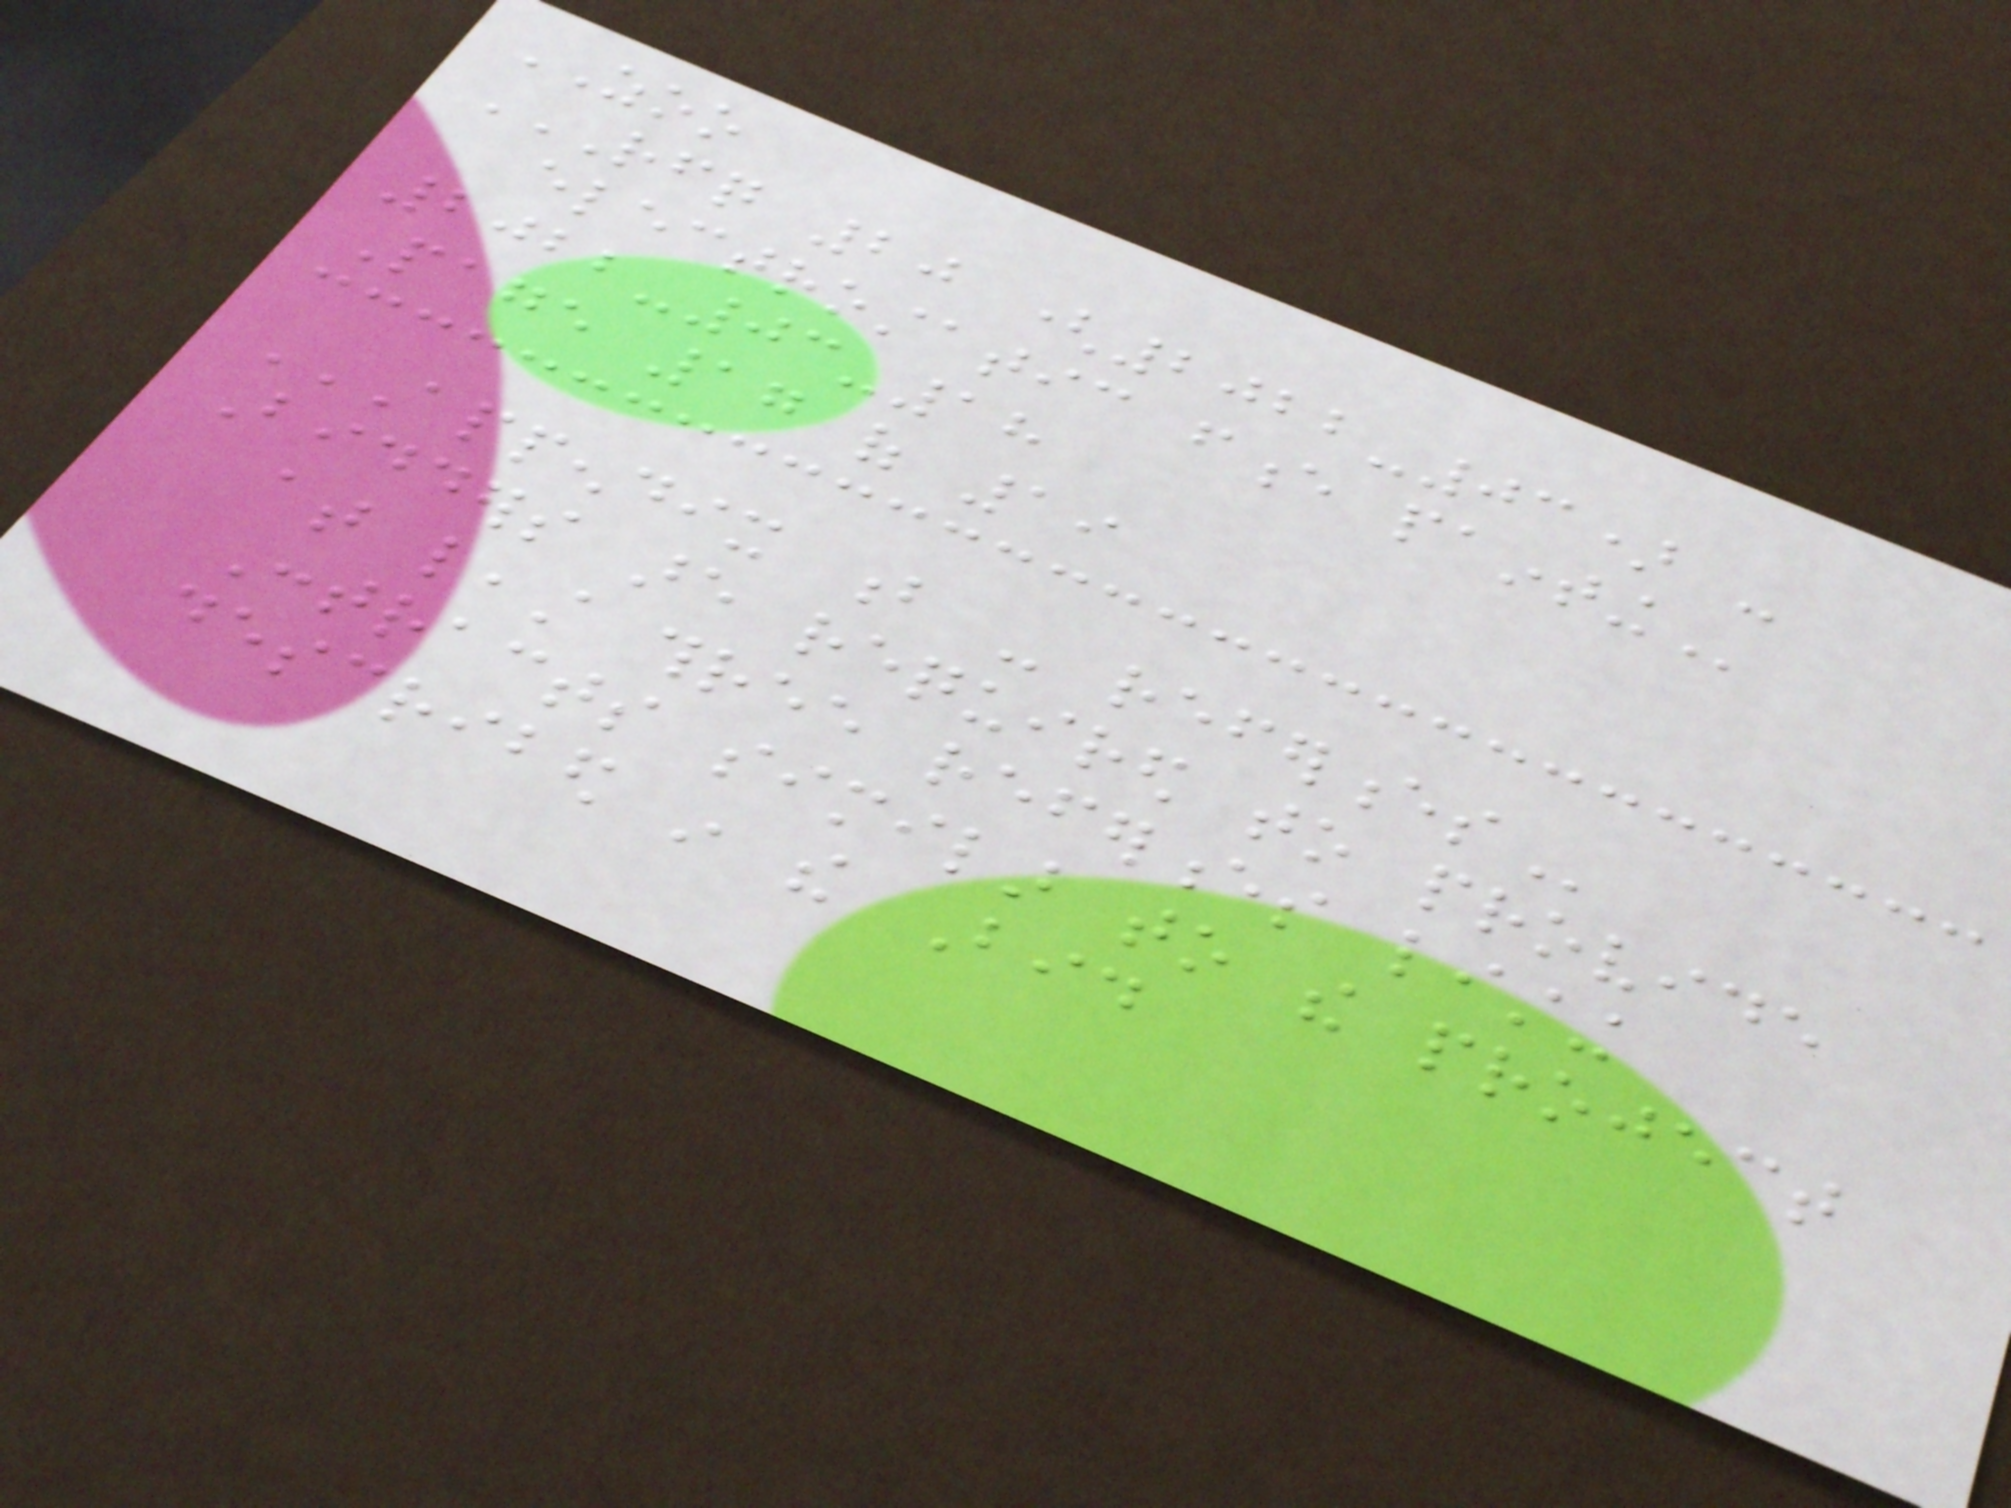ZOO
RFQ 20 (2022-03) -
ELECTROSTATIC FENCE PAINTING
2022-03-18
Page 17 of 19
APPENDIX B - REFERENCES
Bidders are required to provide
at least three references listing
Contracts similar to the project
described in the Bid
